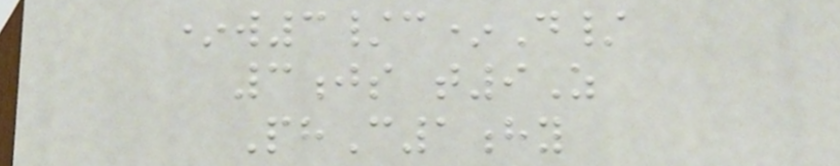*w3/c*D/
3js t9Z
PhC1hy
